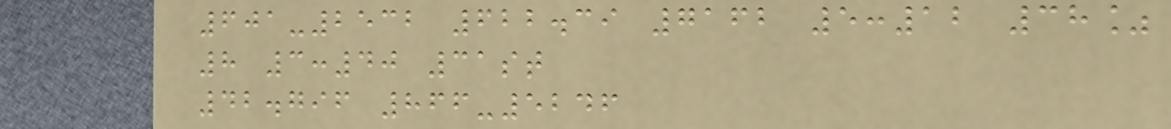601-2532 622.39 7162 5:12 38%
8 3:40 31st
42.796 866-5246
